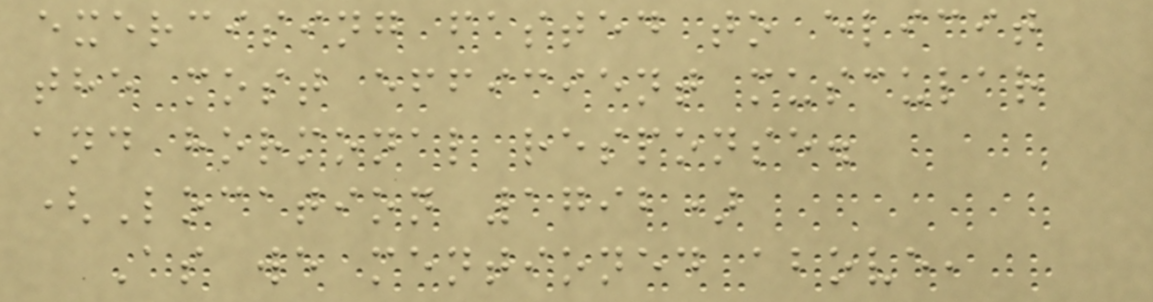exercising fasted to elicit
the most efficient muscular
and hormonal response.
(Location 1792)
As we mentioned above,
